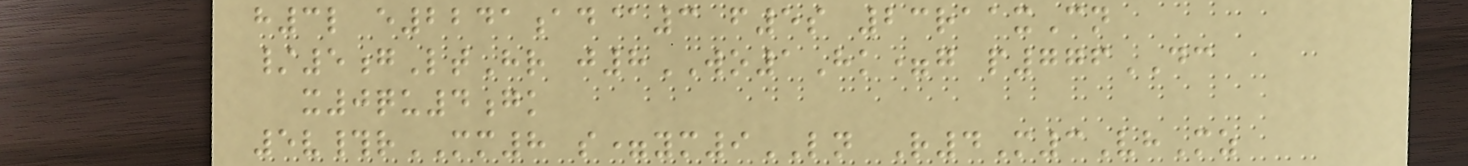h3l e2241ad@3 f5s 23raaxCn
/5gLtHr j8WO1Hk=g p776DC
x0qu4gk
5v#rMM8 s=ym9LN R4M3VhMz
